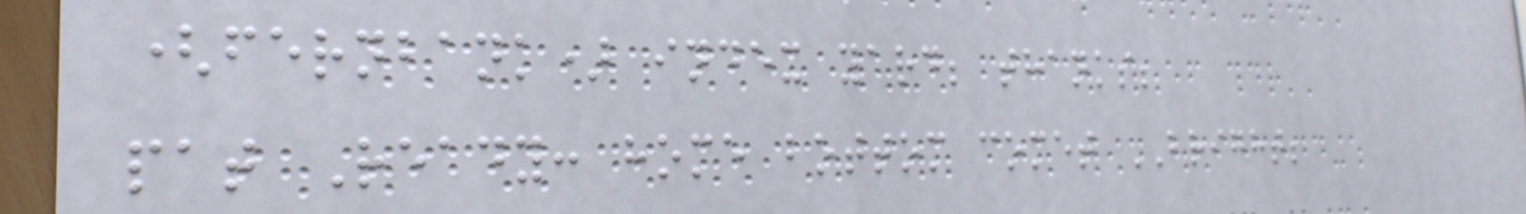(fernbank) index yard; thanks;
pat Ready: home bottom comet BRIGHT;
